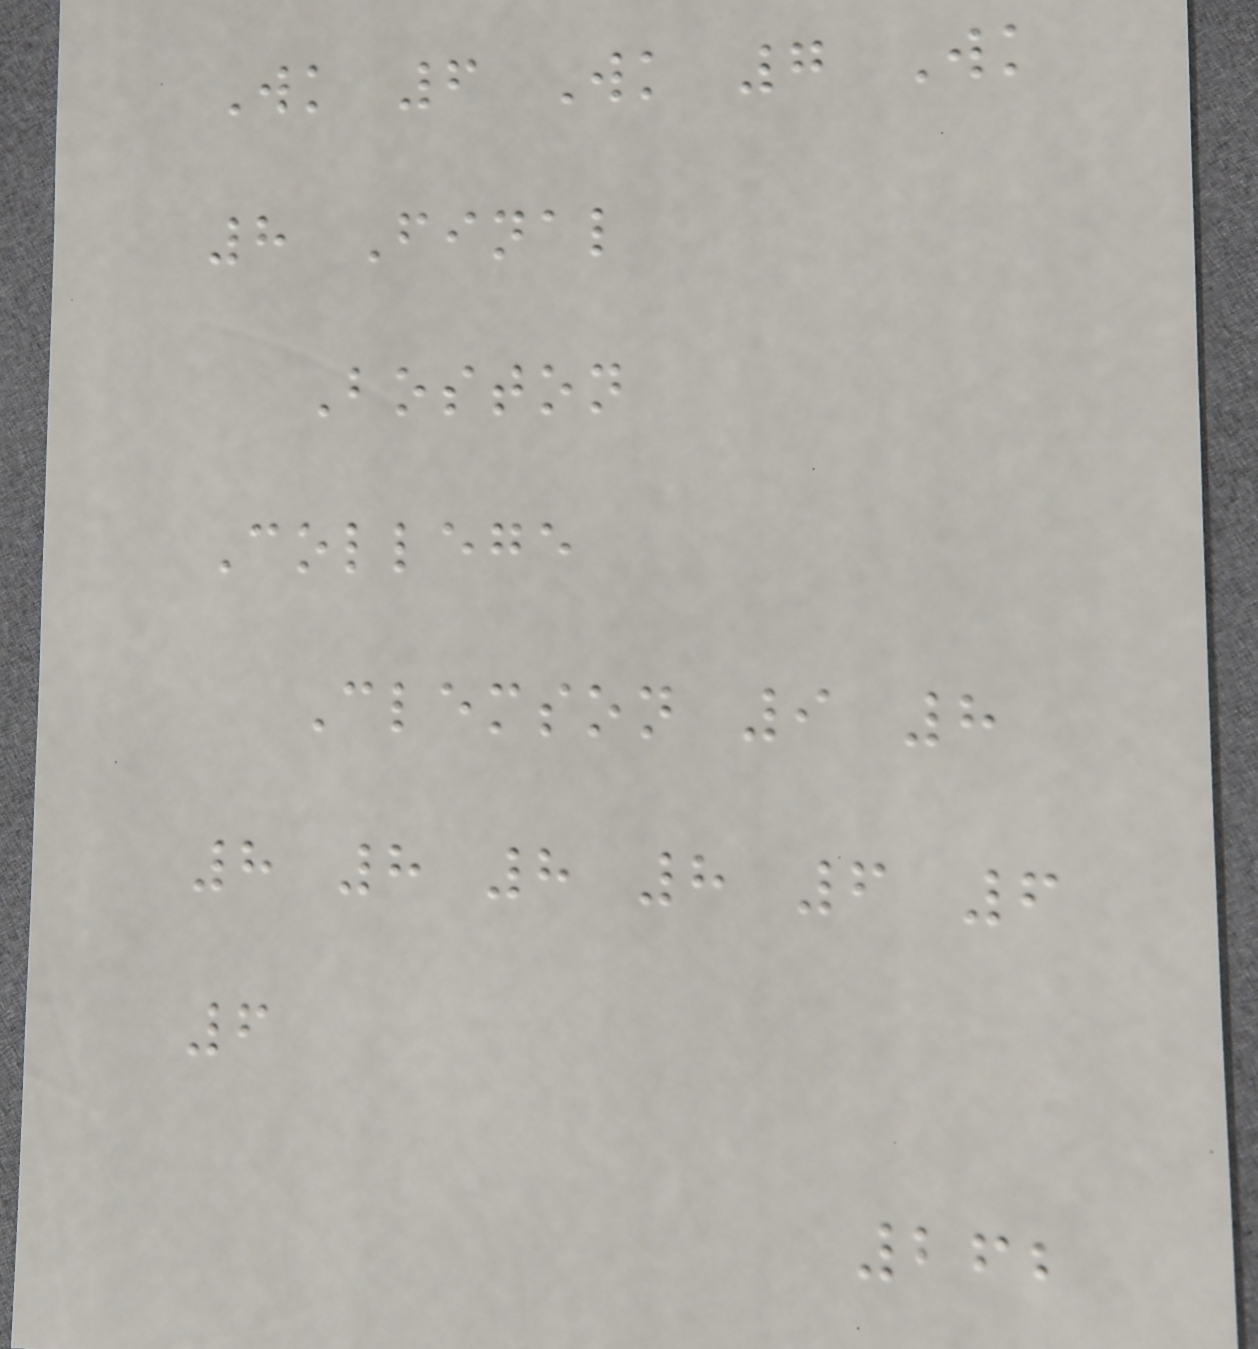Wk 6 Wk 7 Wk
8 Final
Boston
College
Clemson 9 8
8 8 8 8 6 6
6
262
